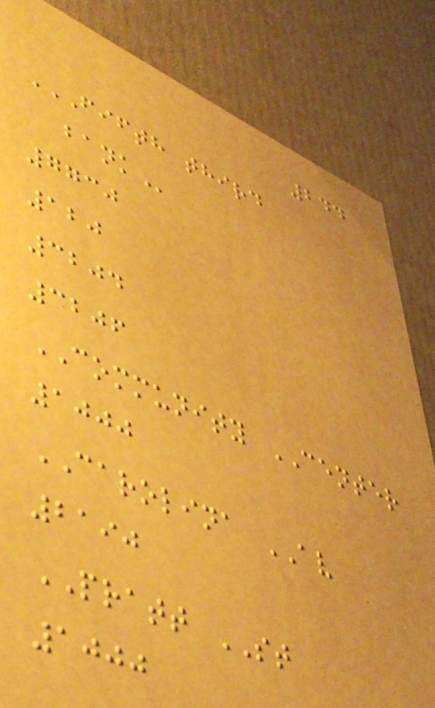244
FIFTH THIRD
BANK
7730
120
3204
3206
COMMUNITY CENTER
1000
CAROLINA AV
2190
PRATT ST
1000
